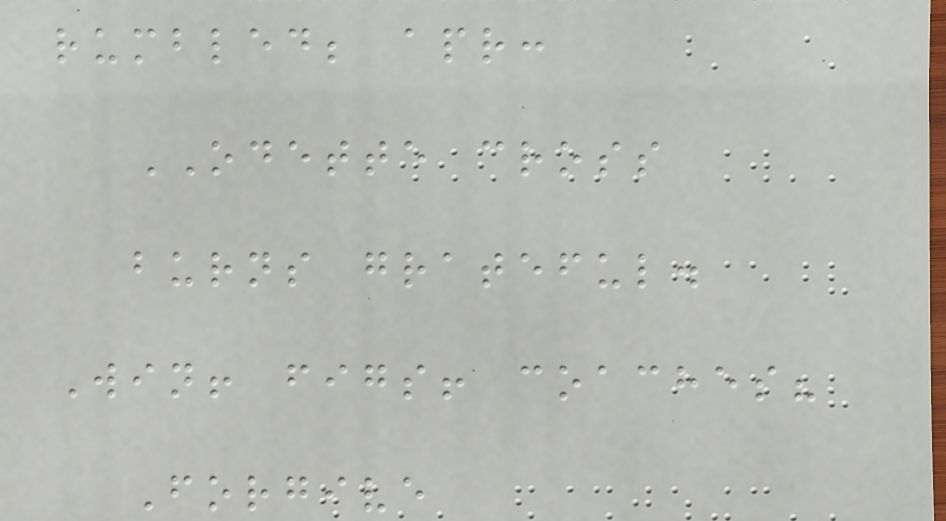rumbled; apr:
ODETTE cross
burns grateful.
Win! figs! coaches?
Forgive
